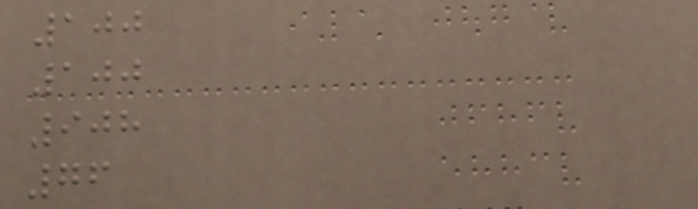100
100
908
76
